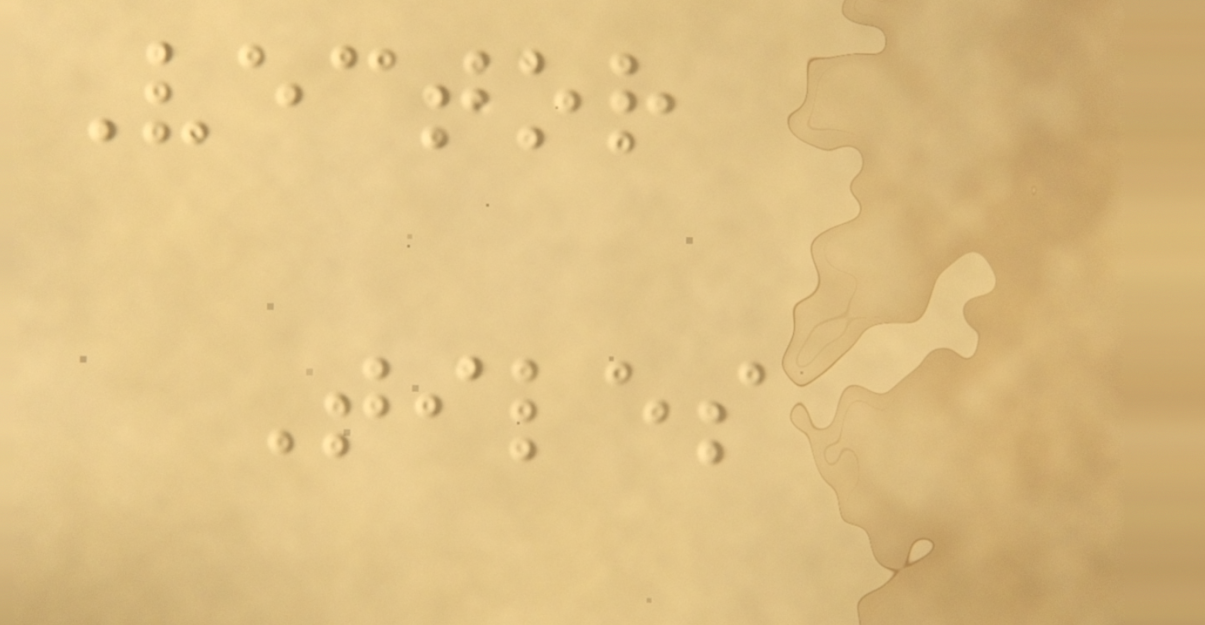Vector
Tiles
